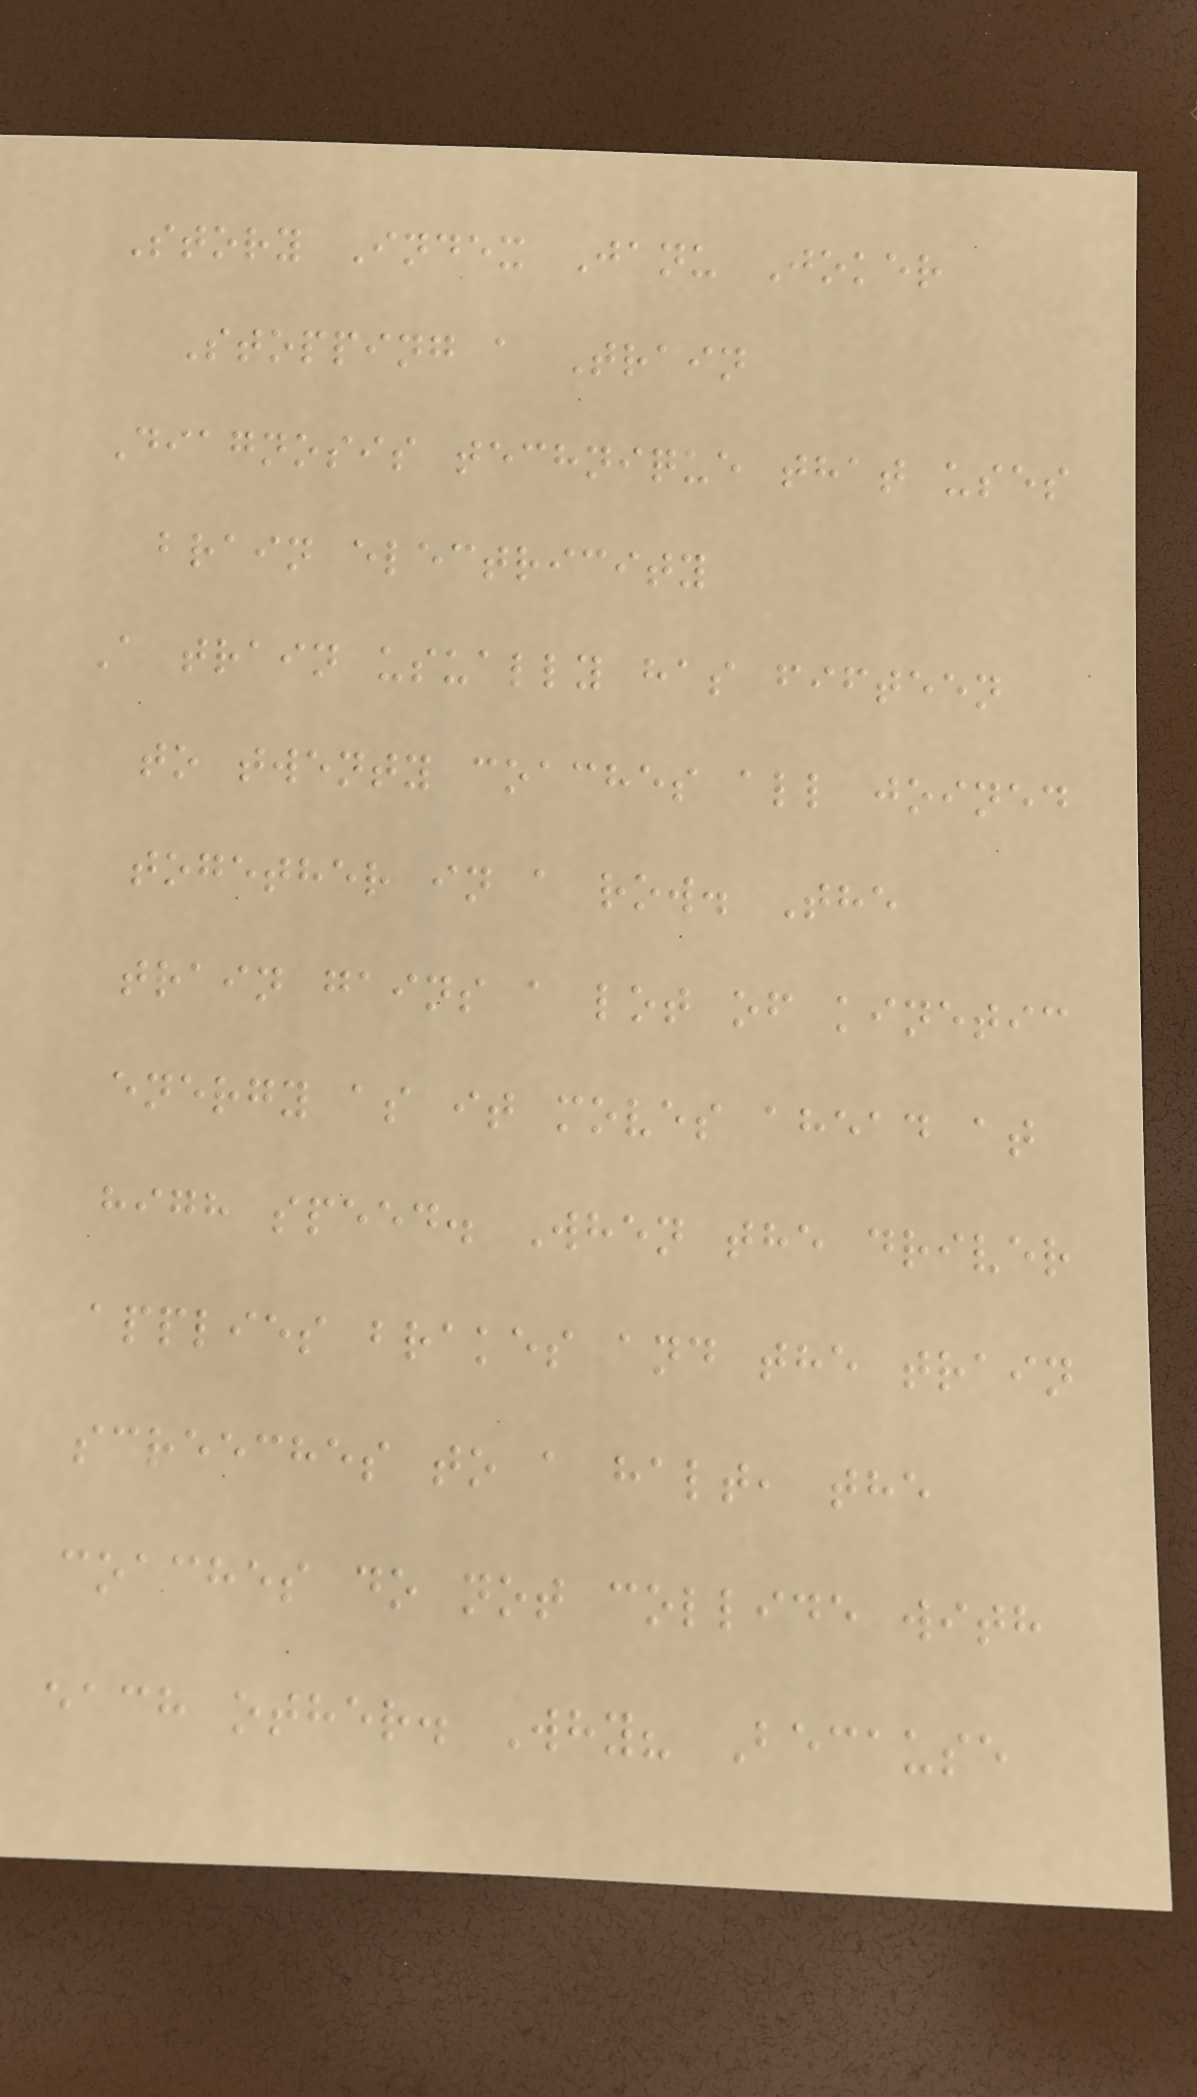Story Index Janu Joker
Stopping a Train
Diagnosis technique that uses
brain electricity
A train usually has fifteen
to twenty coaches all joined
together in a row. The
train gains a lot of kinetic
energy as it moves ahead at
high speed. When the driver
applies brakes and the train
screeches to a halt, the
coaches do not collide with
each other. Why? Because
